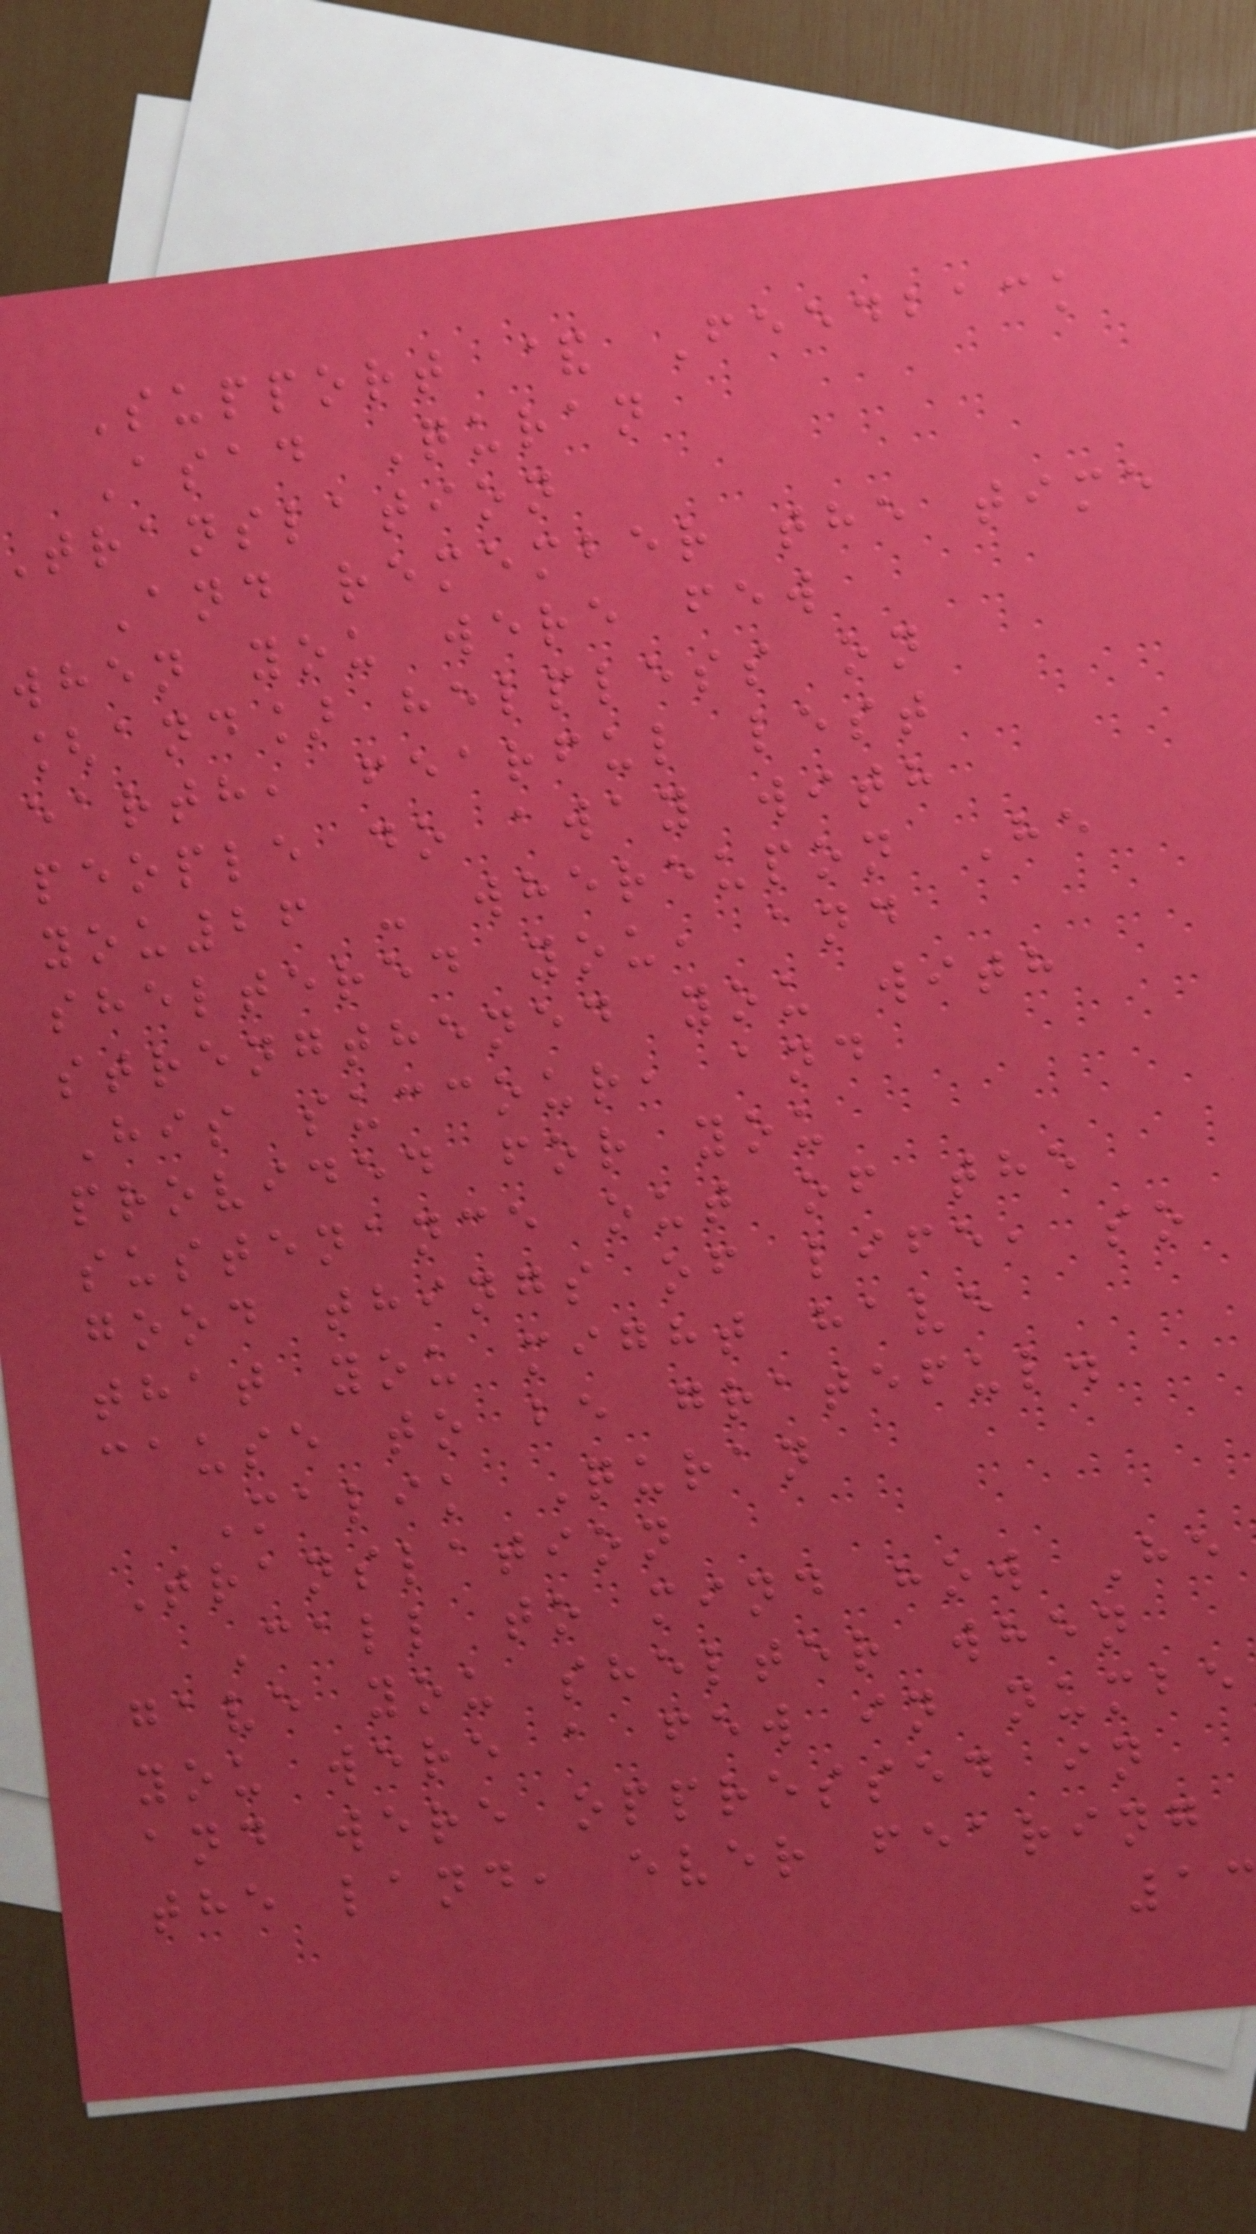Support & Feedback
Asad Quran
translation
And remember the time
when you were few
[and] helpless on
earth, fearful lest
people do away with
you26 - whereupon He
sheltered you, and
strengthened you with
His succour, and
provided for you
sustenance out of the
good things of life, so
that you might have
cause to be grateful.
Malik Quran
Translation
Call to mind how He
gave you shelter when
you were a few in numbe
and were oppressed in
the land, ever fearing
